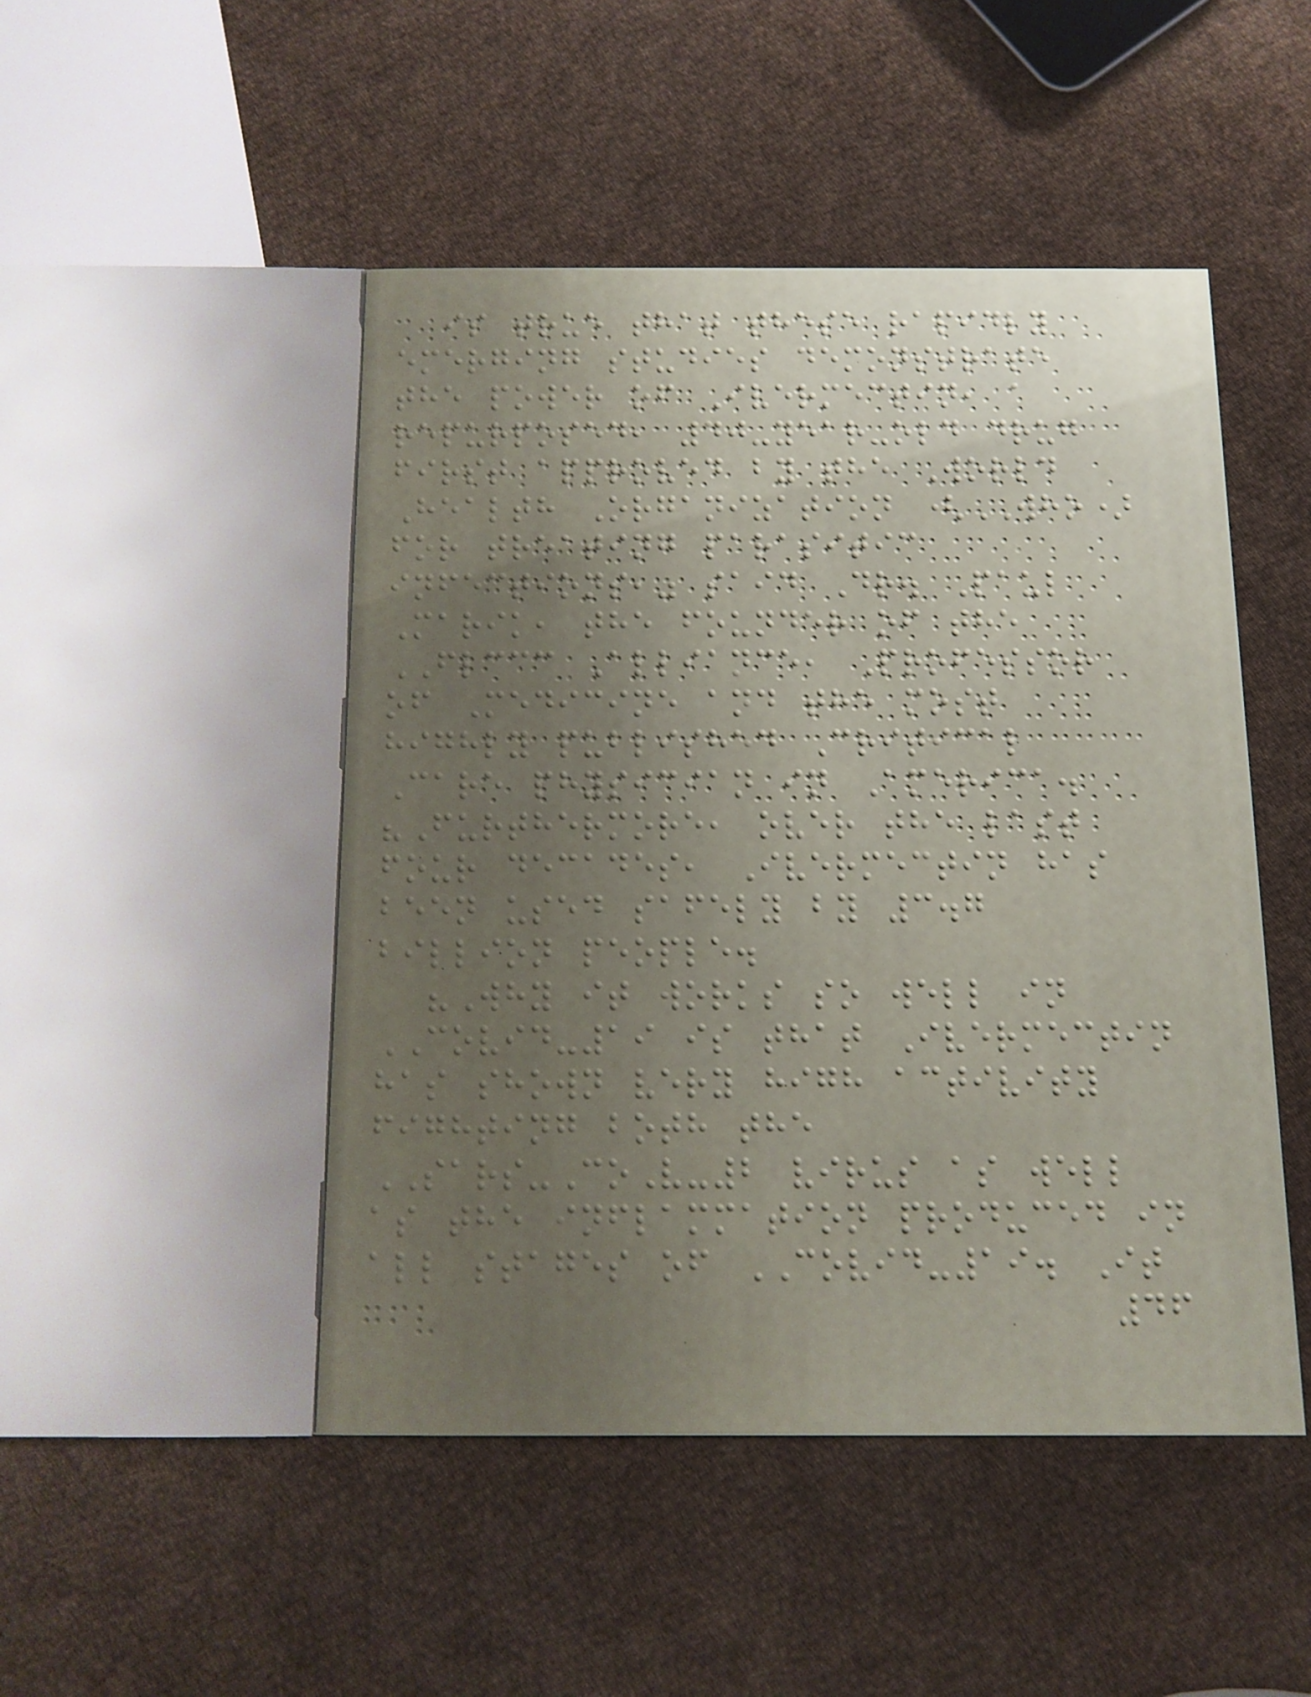is true that these rapidly
emerging studies demonstrate
the power of Ivermectin, a
repurposed, 40-year-old drug
first approved by the World
Health Organization (WHO)
for treating parasitic
infections," said Dr. Paul
Marik, the founder of the
FLCCC Alliance, Professor
of Medicine and the most
highly published Critical
Care physician in America.
"Furthermore, over the last
four decades, Ivermectin has
been used safely by 3.7
billion people.
"Why it works so well in
COVID-19 is that Ivermectin
has shown very high activity
fighting both the
SARS-CoV-2 virus as well
as the inflammation produced in
all stages of COVID-19. It
46
